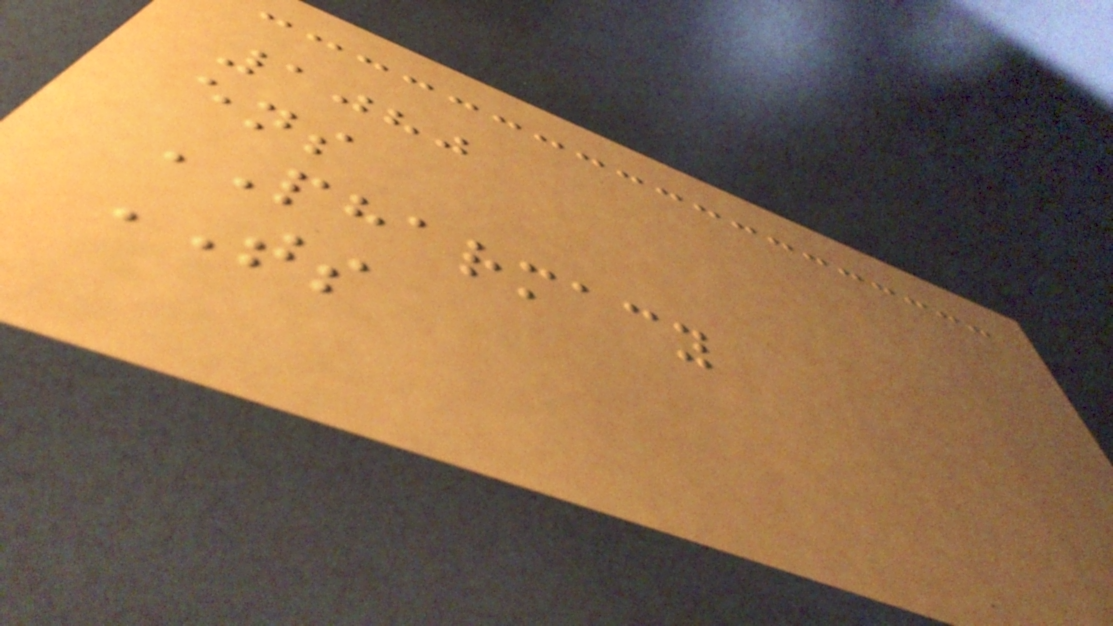1080
ens
PHARMACY
TS
